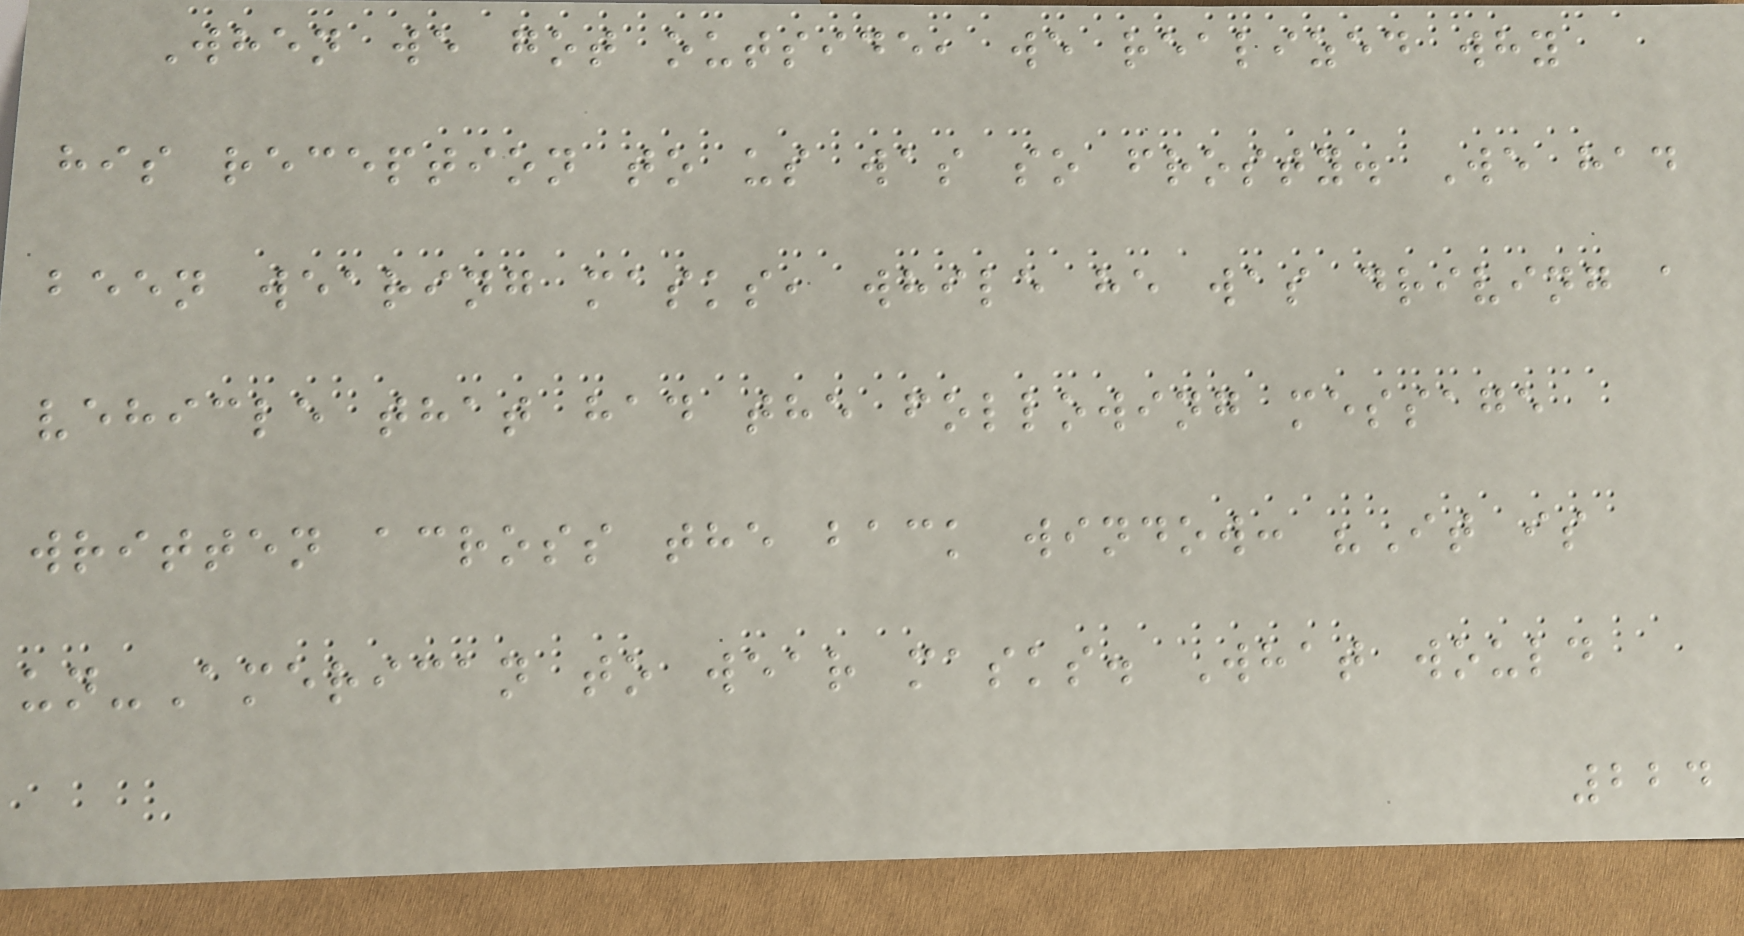When we got outside, we realized why
his reception to us was so frosty. We had
been wearing masks, while he was driving a
vehicle that had the following message
written across the back window: "It is
un-American to wear masks. What would
224
